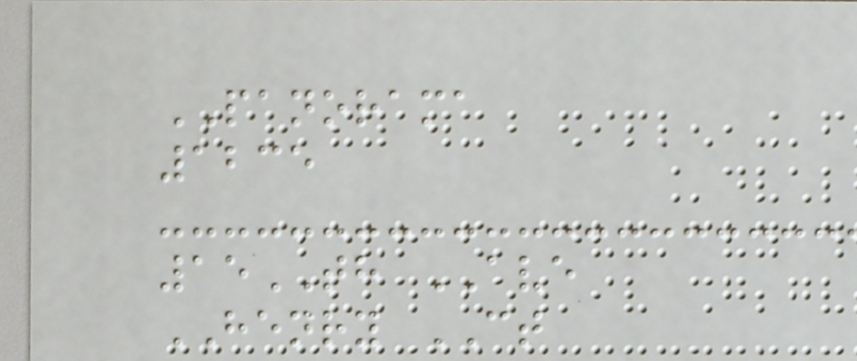PANORAMA
1235
15TH AVE
HENRY CT
